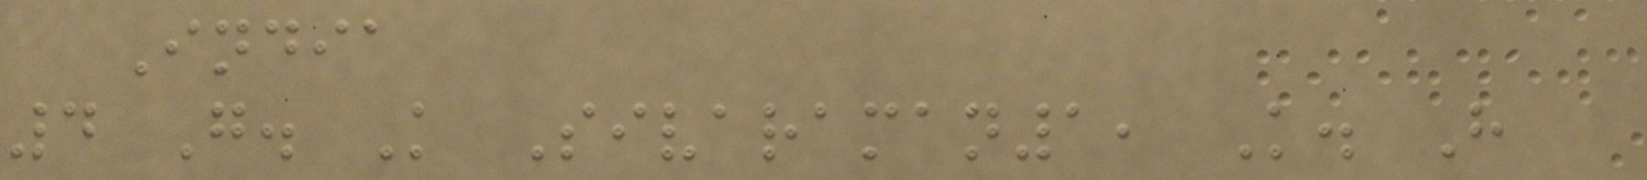India
4 G. K Sivaraman1, K. H
